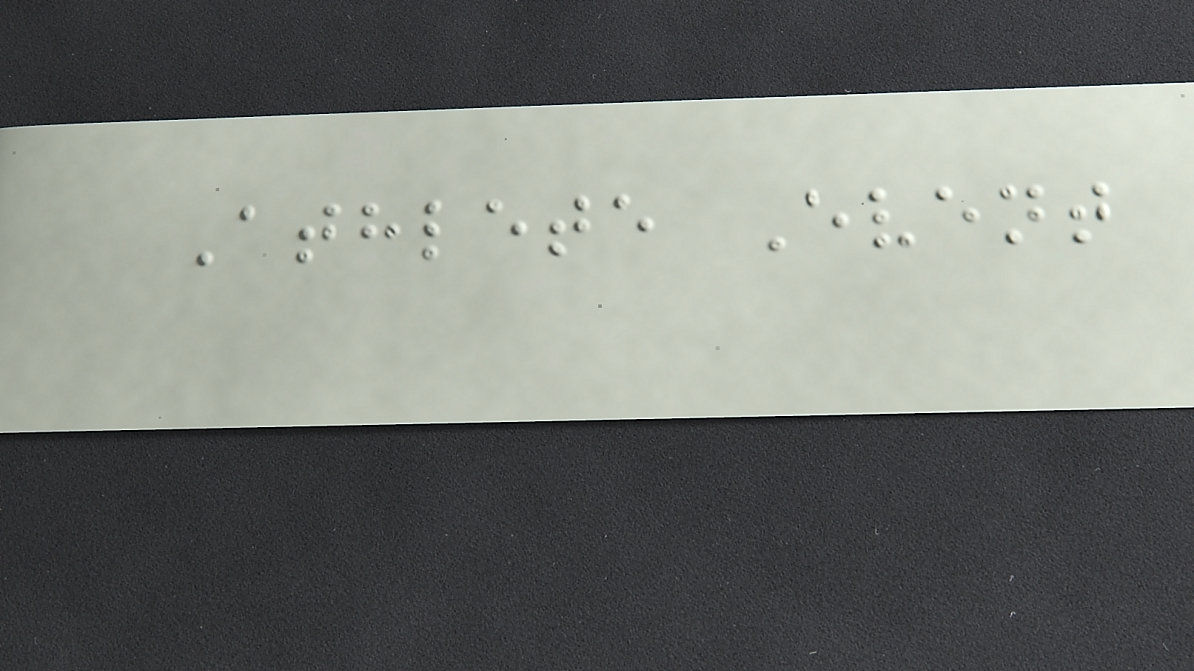Athlete Event
